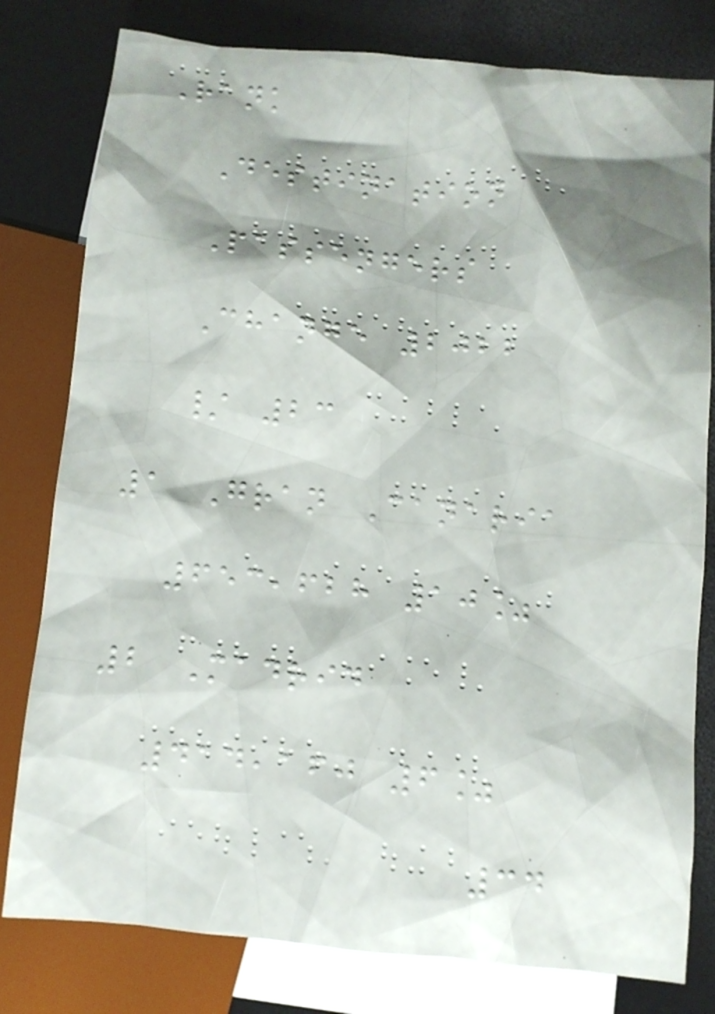Rank
Destination
Passengers
Change 2022
/ 23
1 Gran Canaria
653,628 10%
2 Madrid
414,160 6%
34
